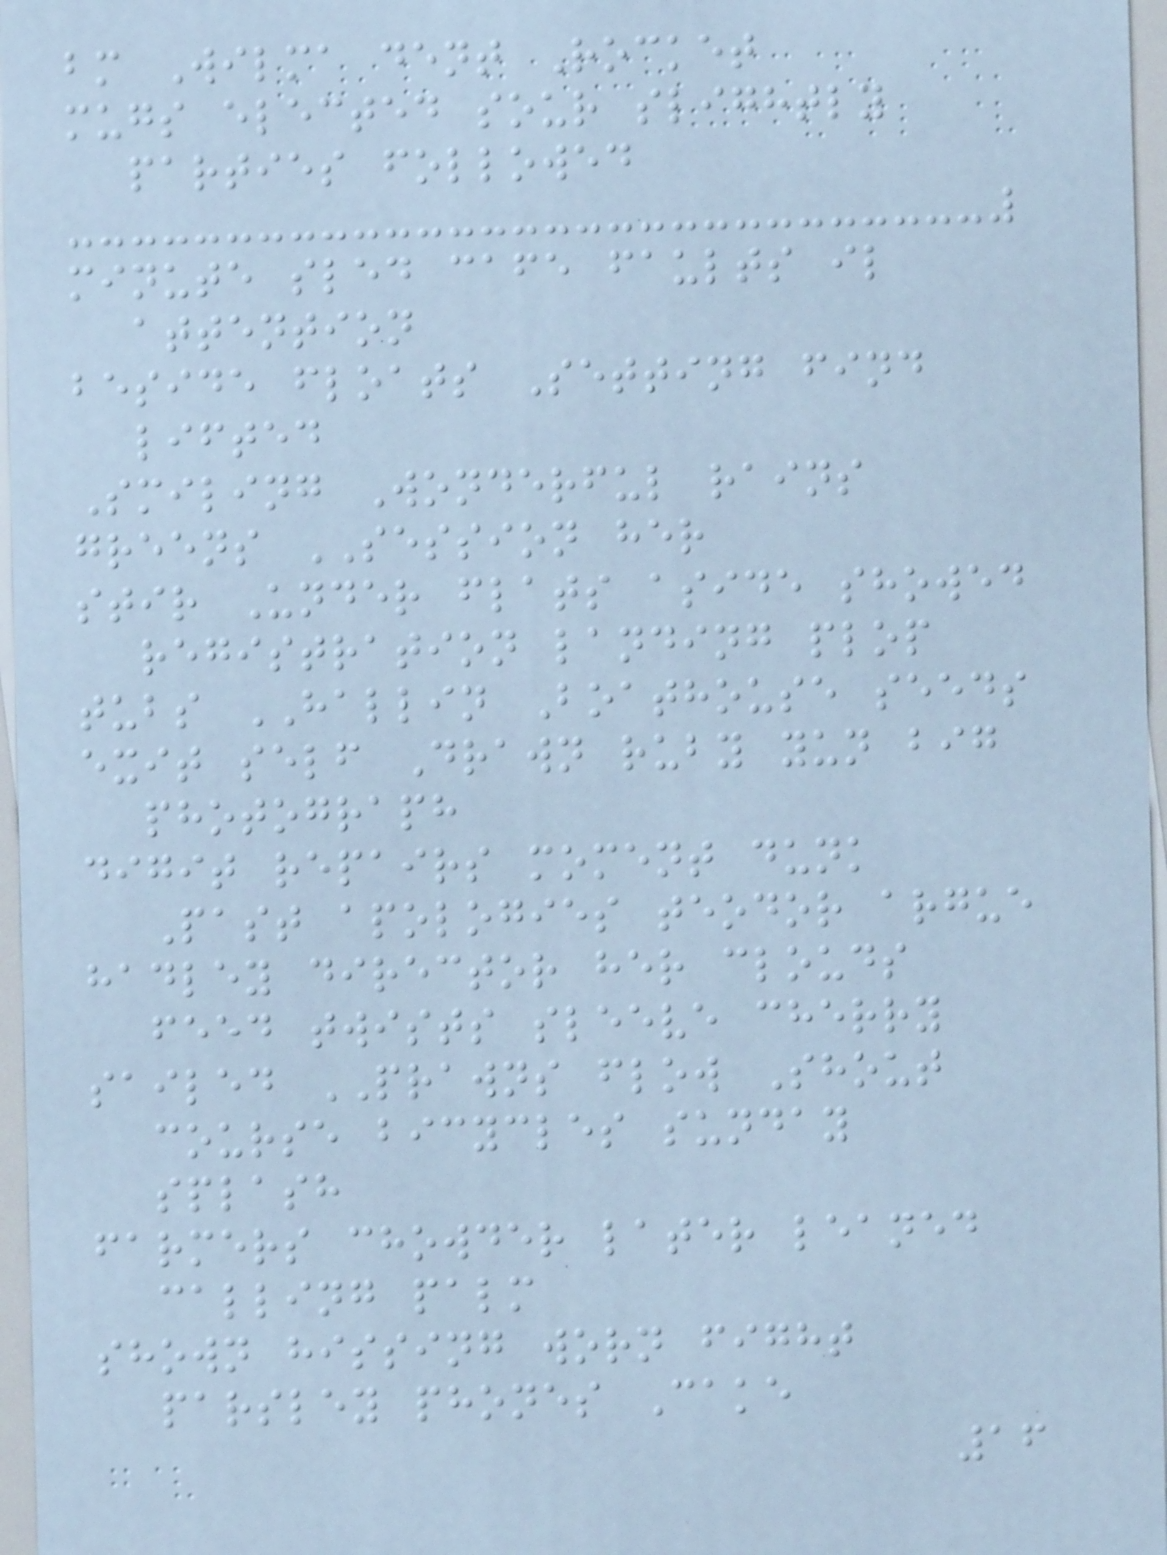bm Wilma dent Rocket
mugs elected sour slightly
parties followed
minute sled cafe faults il
attention
beside floats Setting find
lifted
Smiling Wonderful rains
greens SESSION her
stir Under flats aside showed
registration landing plop
tubs HALLIN Boathouse seeds
exit self Drawn ruby yun big
photograph
digit repairs moment dunk
Past apologies teodor argue
hadley director her clouds
feed twists sleeve cherry
sailed PRAWNS flow Shout
course bicycles sunday
splash
farmers chowder later leaned
calling palm
shown hissing worn fight
parsley phones Cake
16
